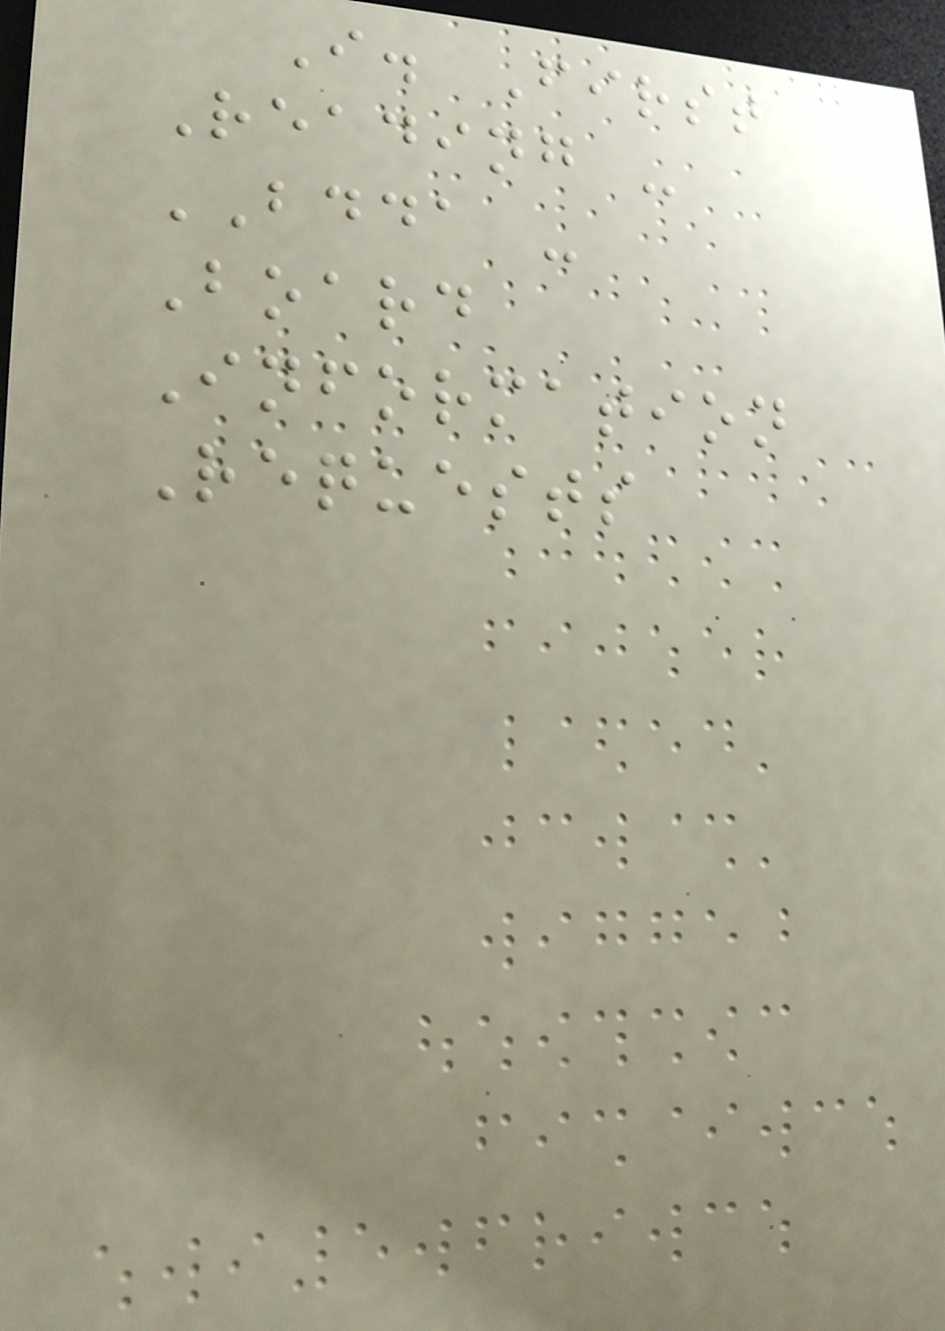I. First
Reading -
BDDA -
Board
Information
Requests
